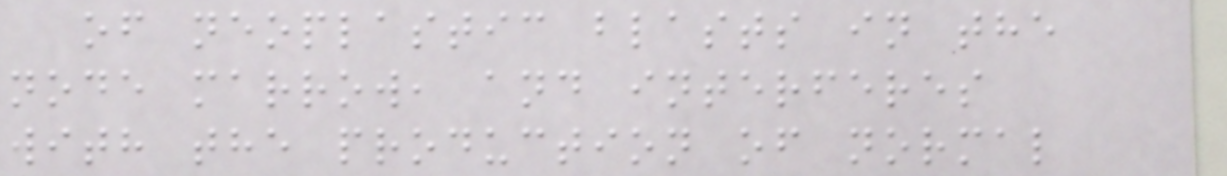of neoplastic blasts in the
node marrow, and interferes
with the production of normal
